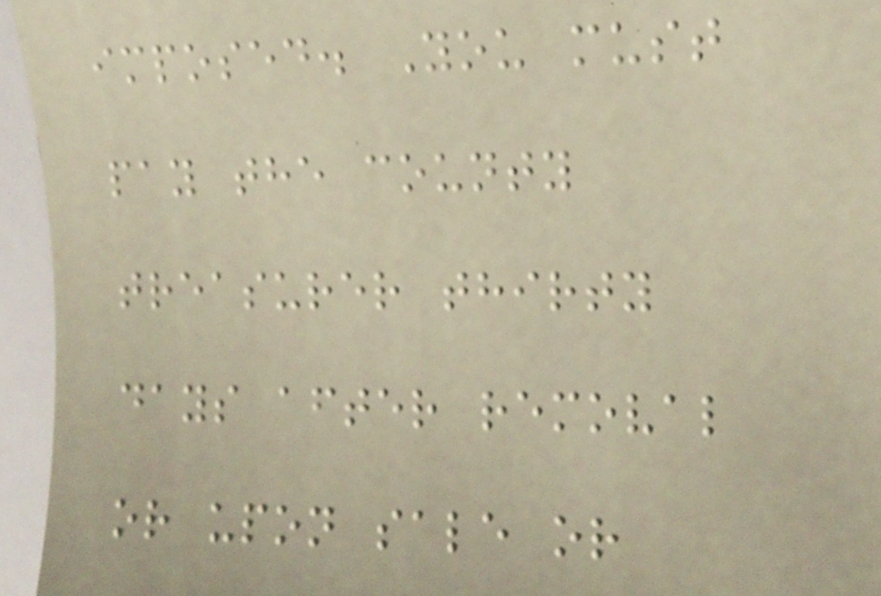imposed. You must
pay the county
treasurer thirty
days after removal
or upon sale or
